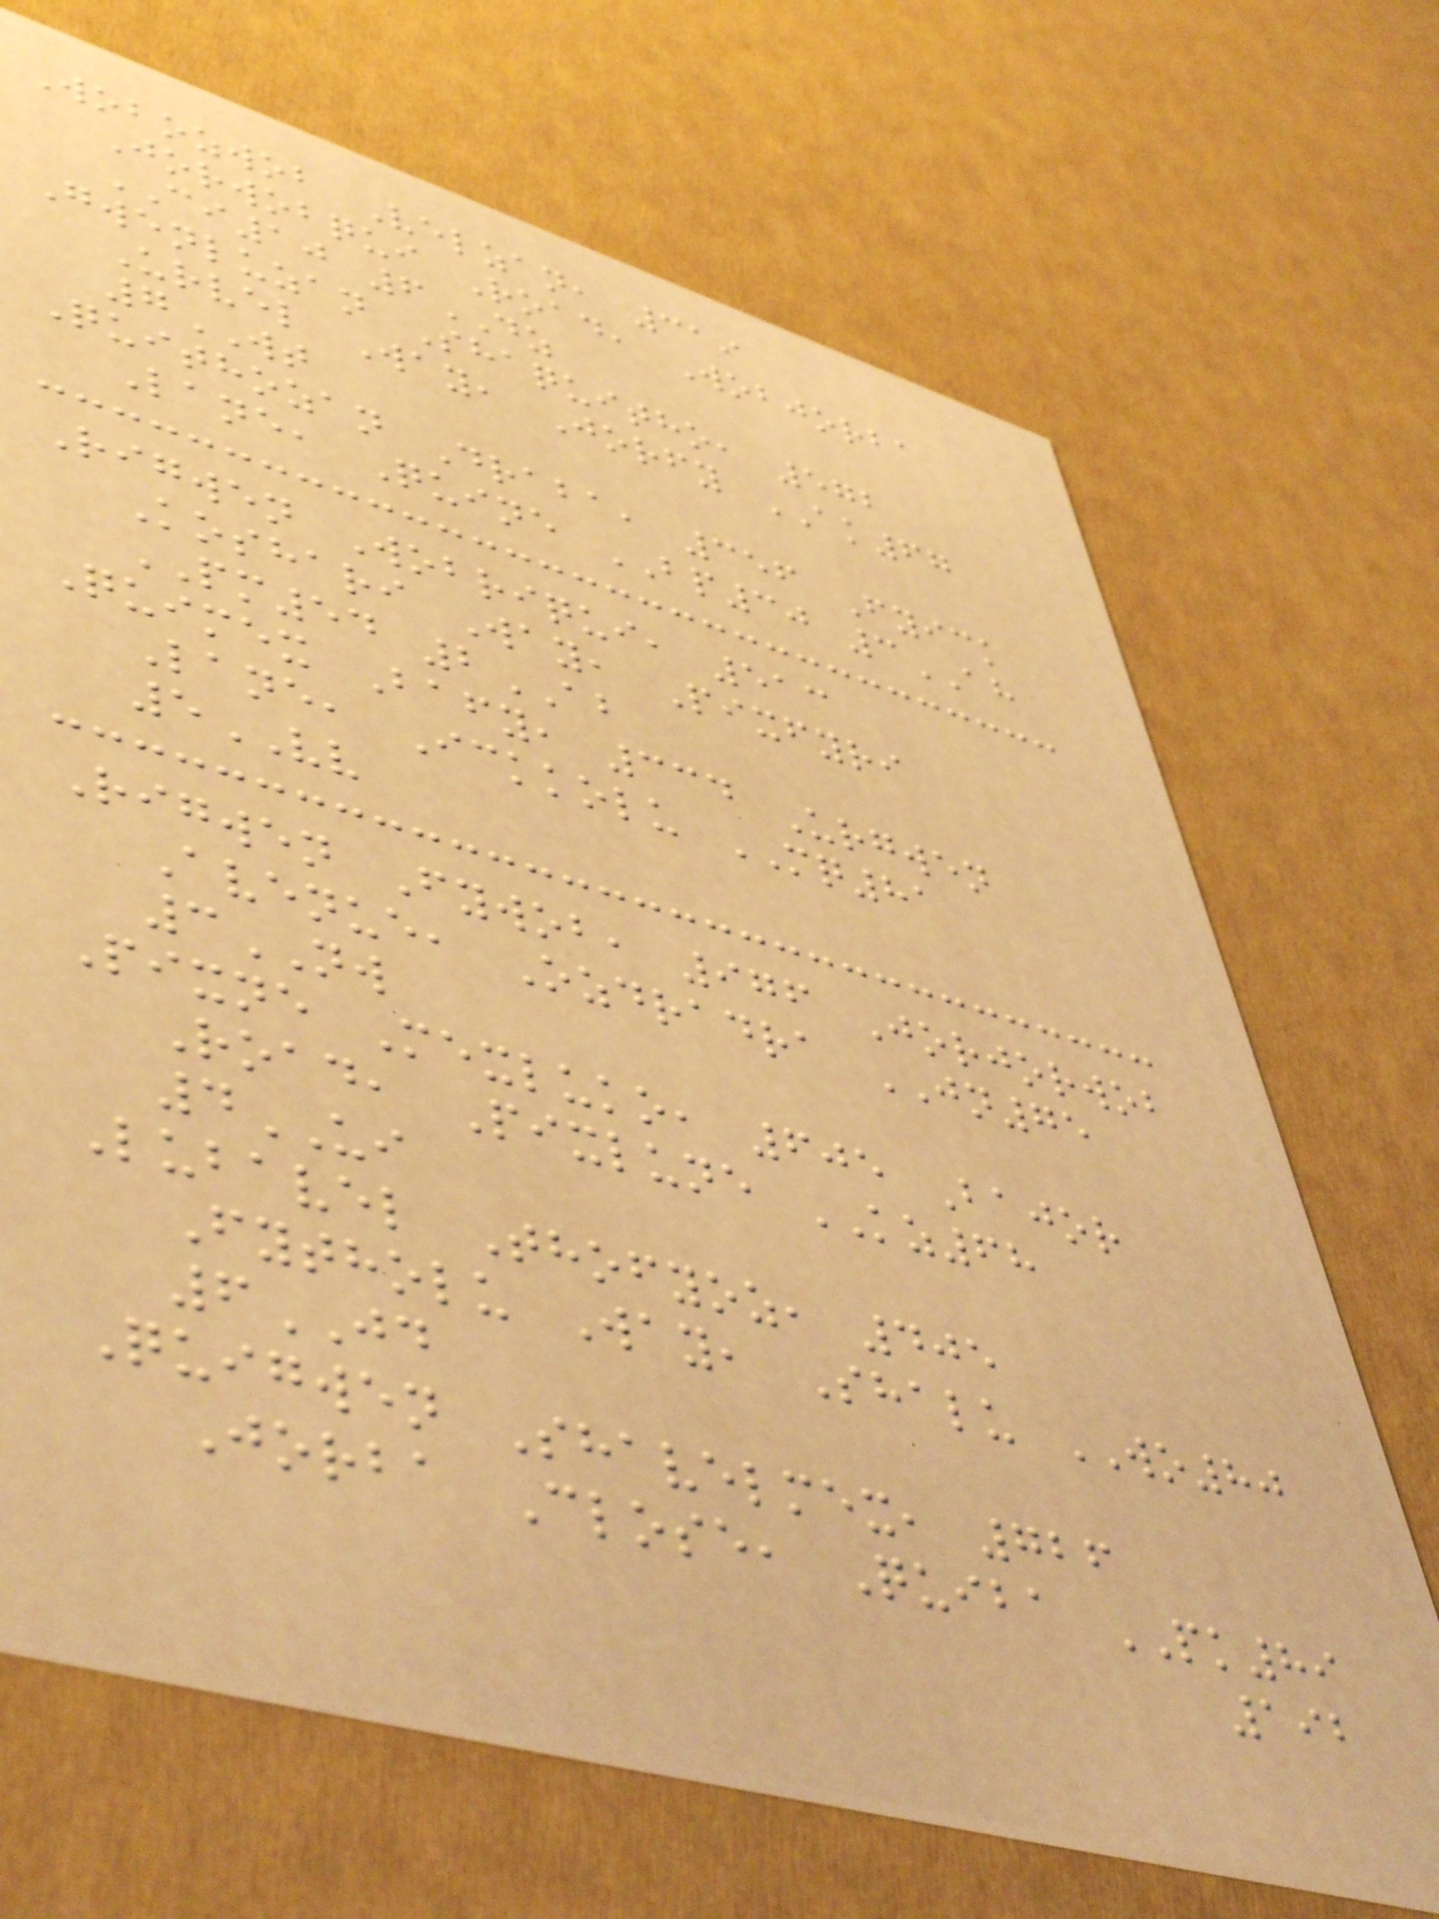Wobozwob Velzan, 319
Jorwobqui Road, Wobjorba
CI10 6DZ
Gwenluzan Shaquitho, 572
Urvel Way, Jorfy AK67
7WT
Quithozan Draba, 356 Fyick
Lane, Quine BP30 3AH
Rigwen Wobriqui, 513
Koshari Way, Pixfyri
PM54 2AB
Quimex Bafy, 334 Urgwen
Lane, Ickkolu MQ81
5VV
Rigwen Fywob, 976 Jorjorwob
Avenue, Ozdradra JN75
3NW
Pixne Mexluko, 605 Bajor
Road, Pixlune KZ68
4UI
Lubavel Thofyoz, 405
Fytholu Way, Shalu WO80
6JD
Quigwen Shavelmex, 726
Jorba Close, Quiba PK89
192
